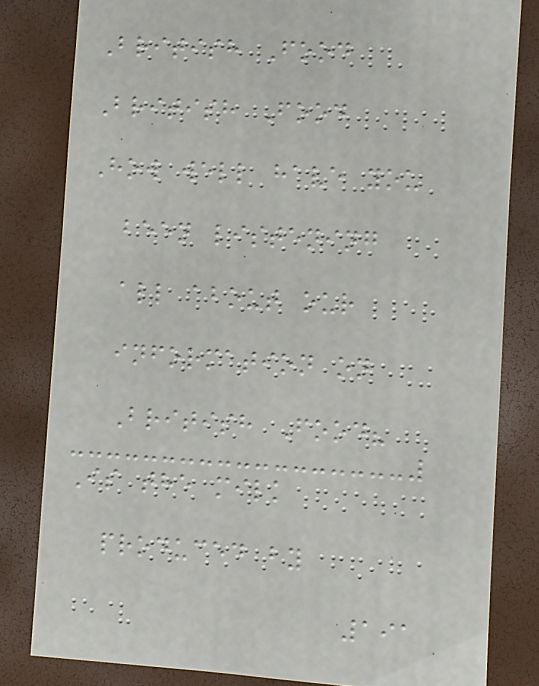British Food
British Food
How well have you
been listening
all about our
information on
British Food?
Is the milk
produced by
191
